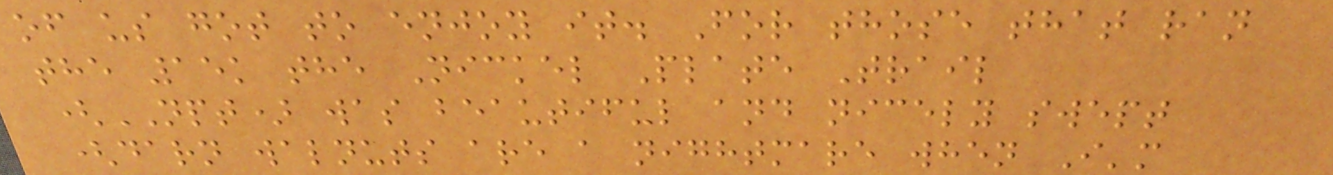of us got to enjoy it. For those that ran
the 15k the Nickel Plate Trail
(NPT) was beautiful and nicely swept
(darn walnuts are a nightmare when I'm
